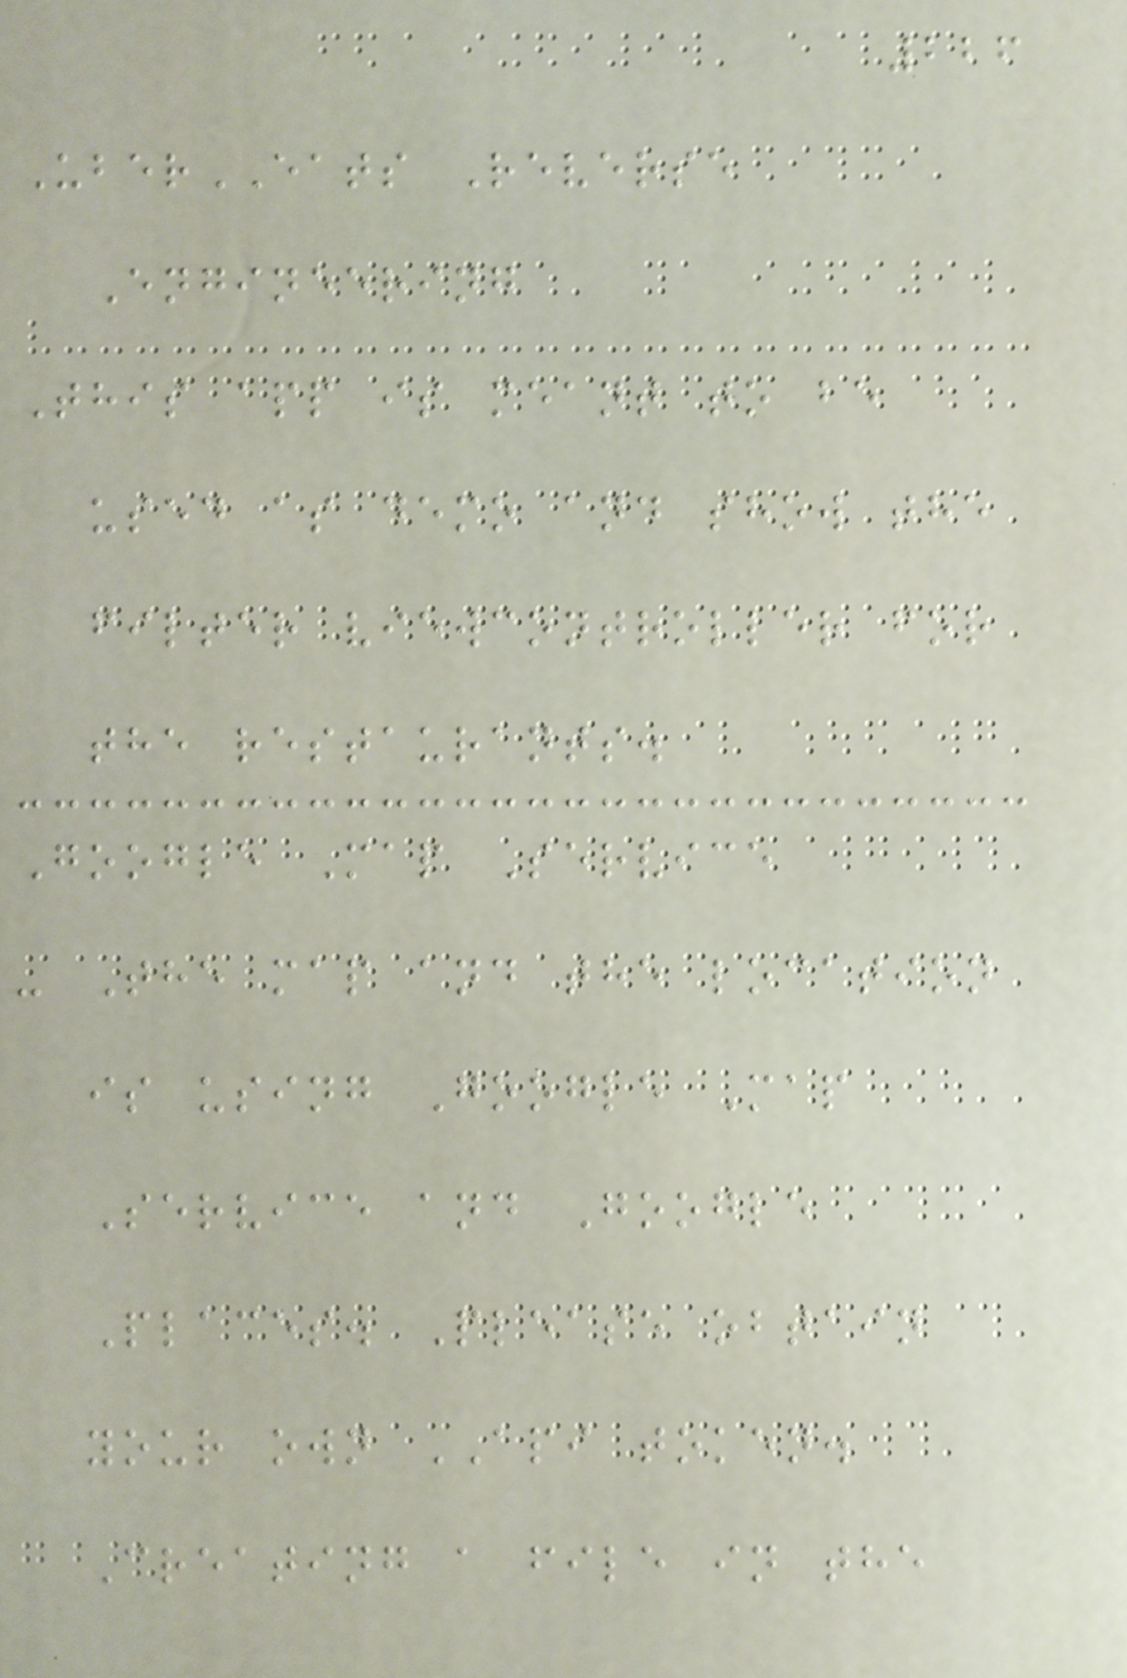226
UberEATS Reverse
Engineering
This app is meant to be
used as demo and show the
filter viewcontroller for
the restaurants.
Google Map Service
- The map and the location
is using Google Map
Service and Google
Places. Please obtain
your own API token.
Creating a file in the
